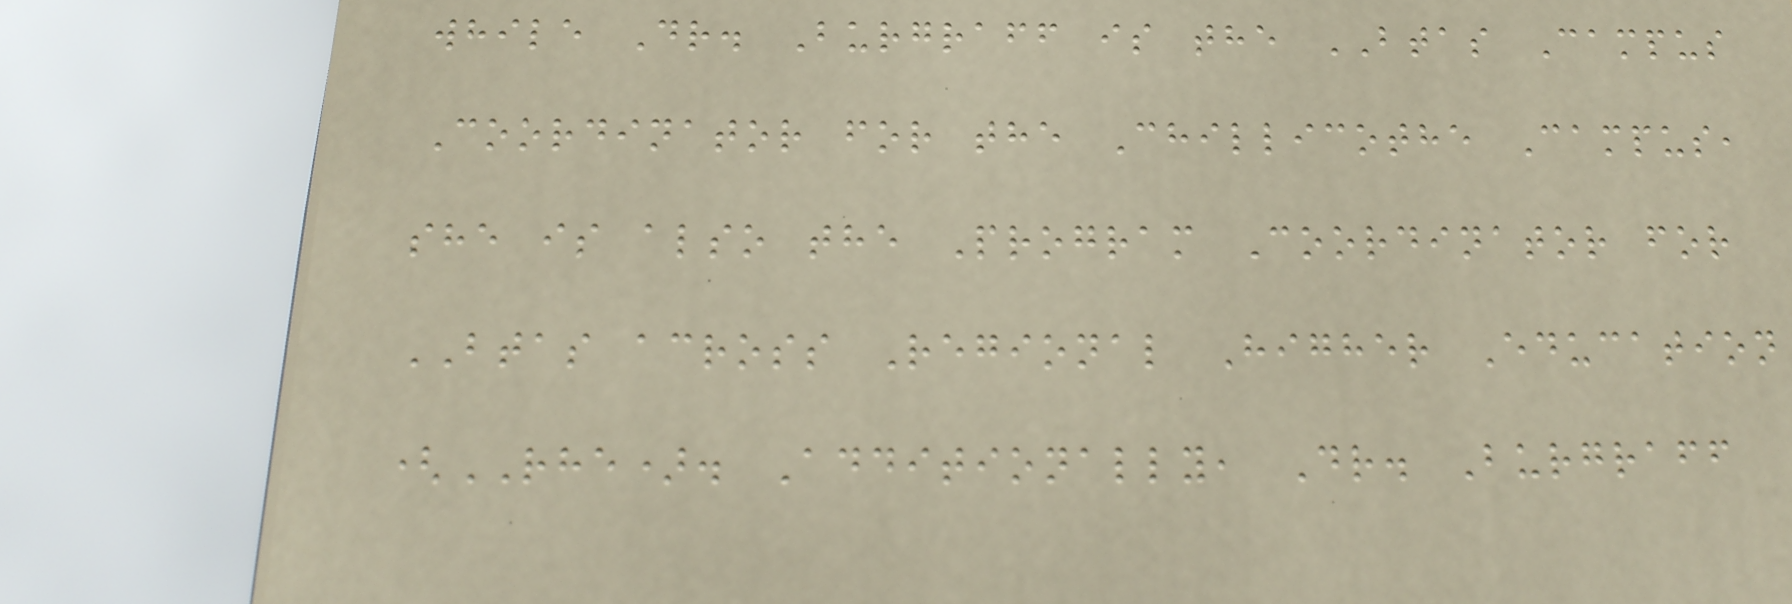while Dr. Burgraff is the BTAS Campus
Coordinator for the Chillicothe Campus,
she is also the Program Coordinator for
BTAS across Regional Higher Education
(RHE). Additionally, Dr. Burgraff
